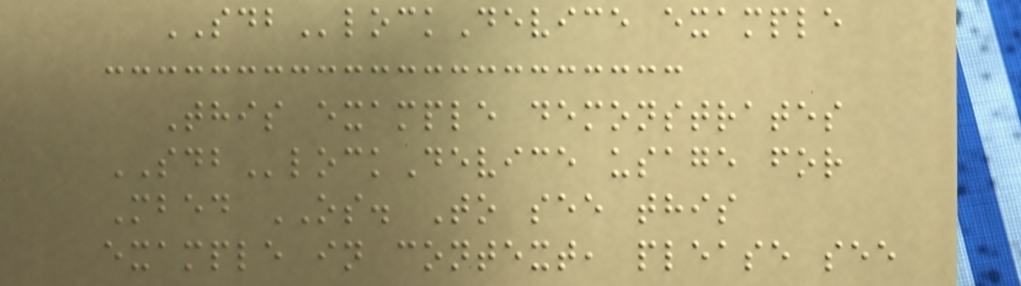SDBlockDevice example
This example demonstrates
SDBlockDevice usage for
Mbed OS. To see this
example in context, please see
